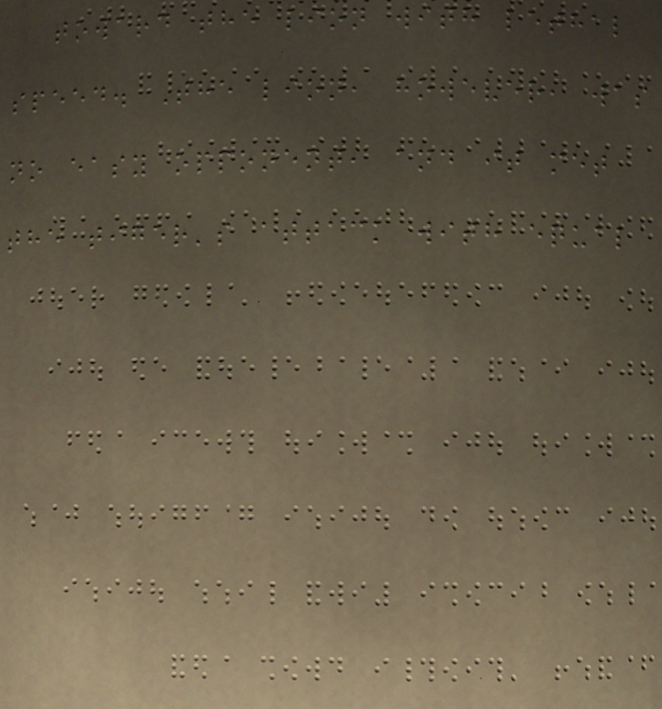toward the lion with lethal
speed. The lion, however, was
no easy opponent, and it met
the tiger's attack with equal
